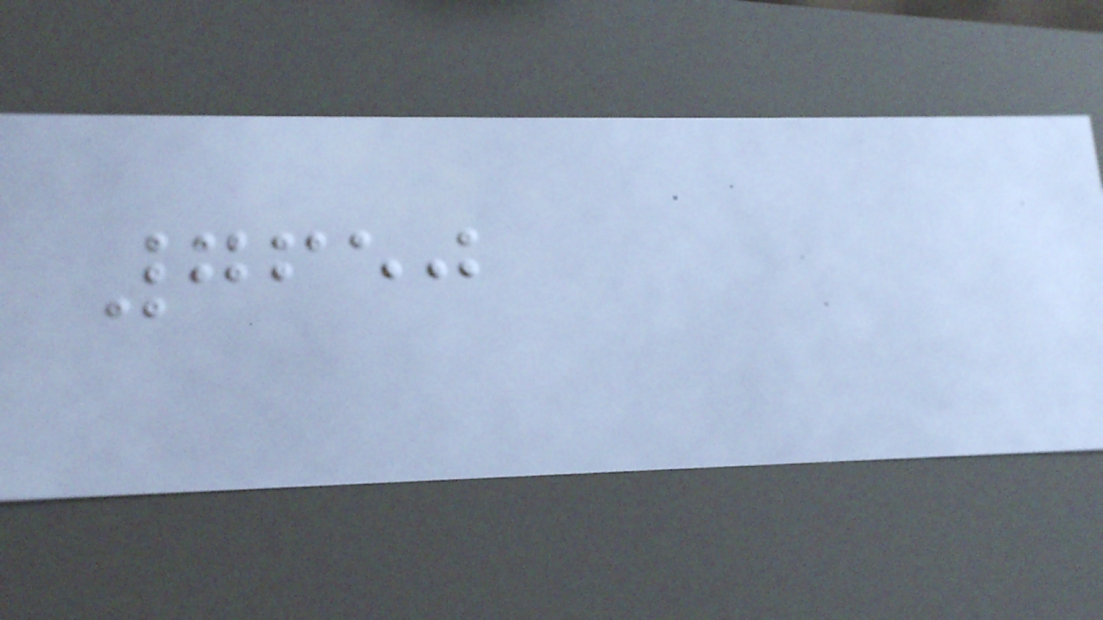7650
